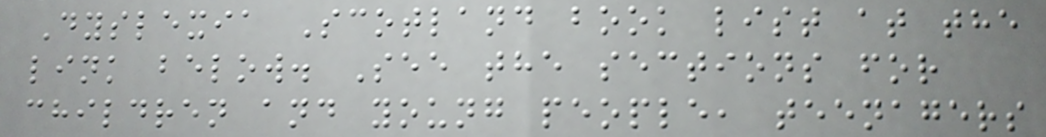Dyslexia Scotland book list at the
link below. See the sections for
children and young people, teenagers
